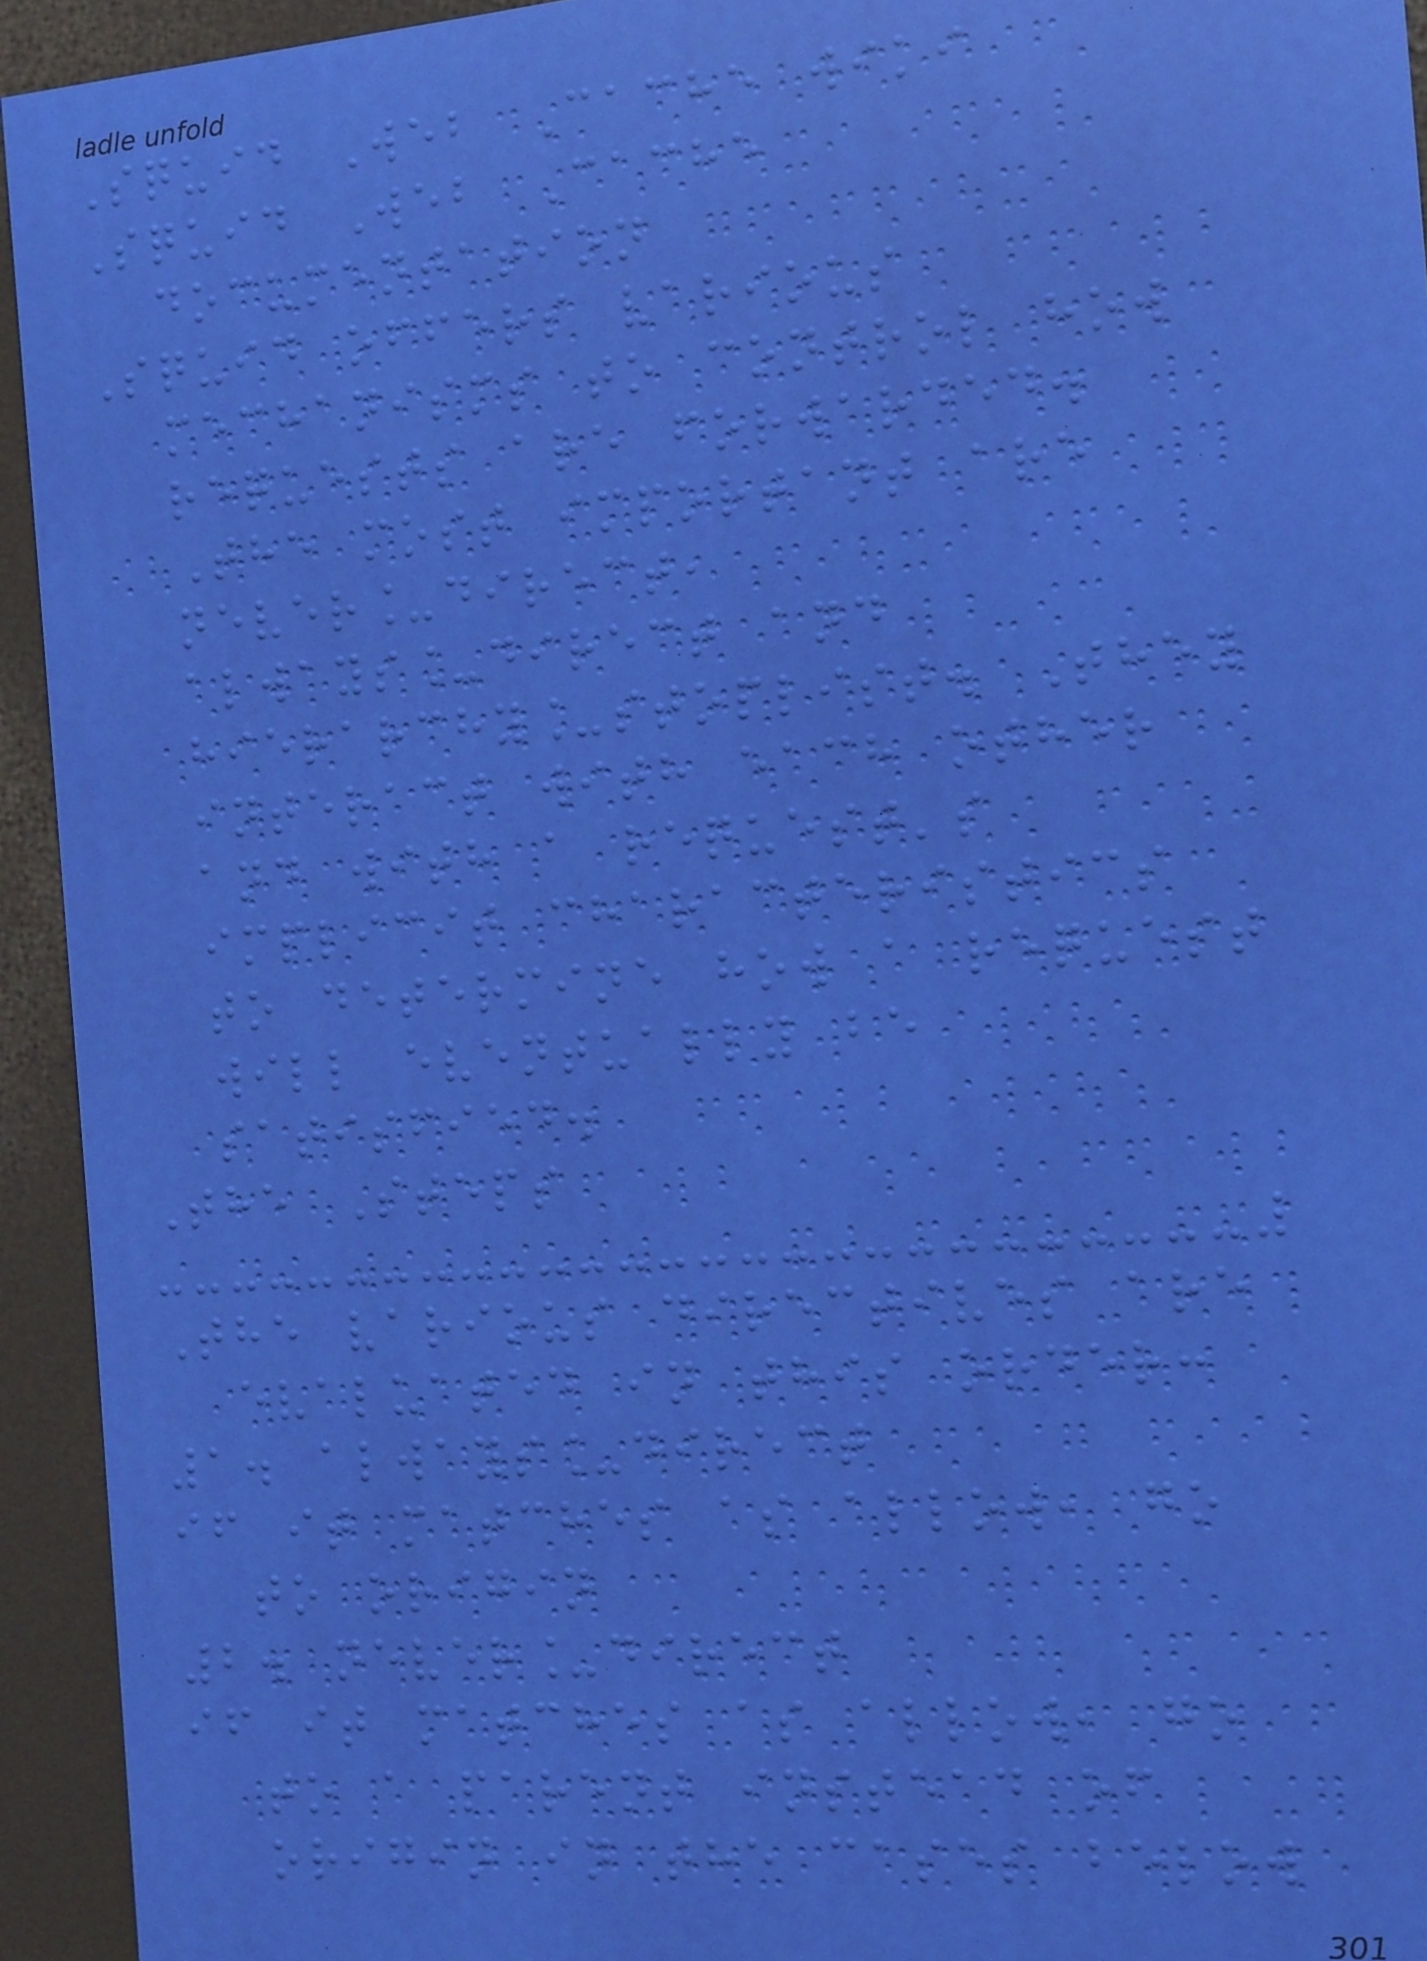Squid Web Cache wiki
Squid Web Cache
documentation
Squid offers various
mechanisms to control how
requests are forwarded.
The most important are
never_direct,
always_direct and
hierarchy_stoplist. They
interact with each other
and with a request's
implicit characteristics
to determine how a request
will eventually be
satisfied.
The Steps
The various directives are
evaluated in this order:
1. always_direct
if it matches as allow, go
to origin
2. never_direct
if it matches as allow, go
to a parent instead of
origin in the cases below
